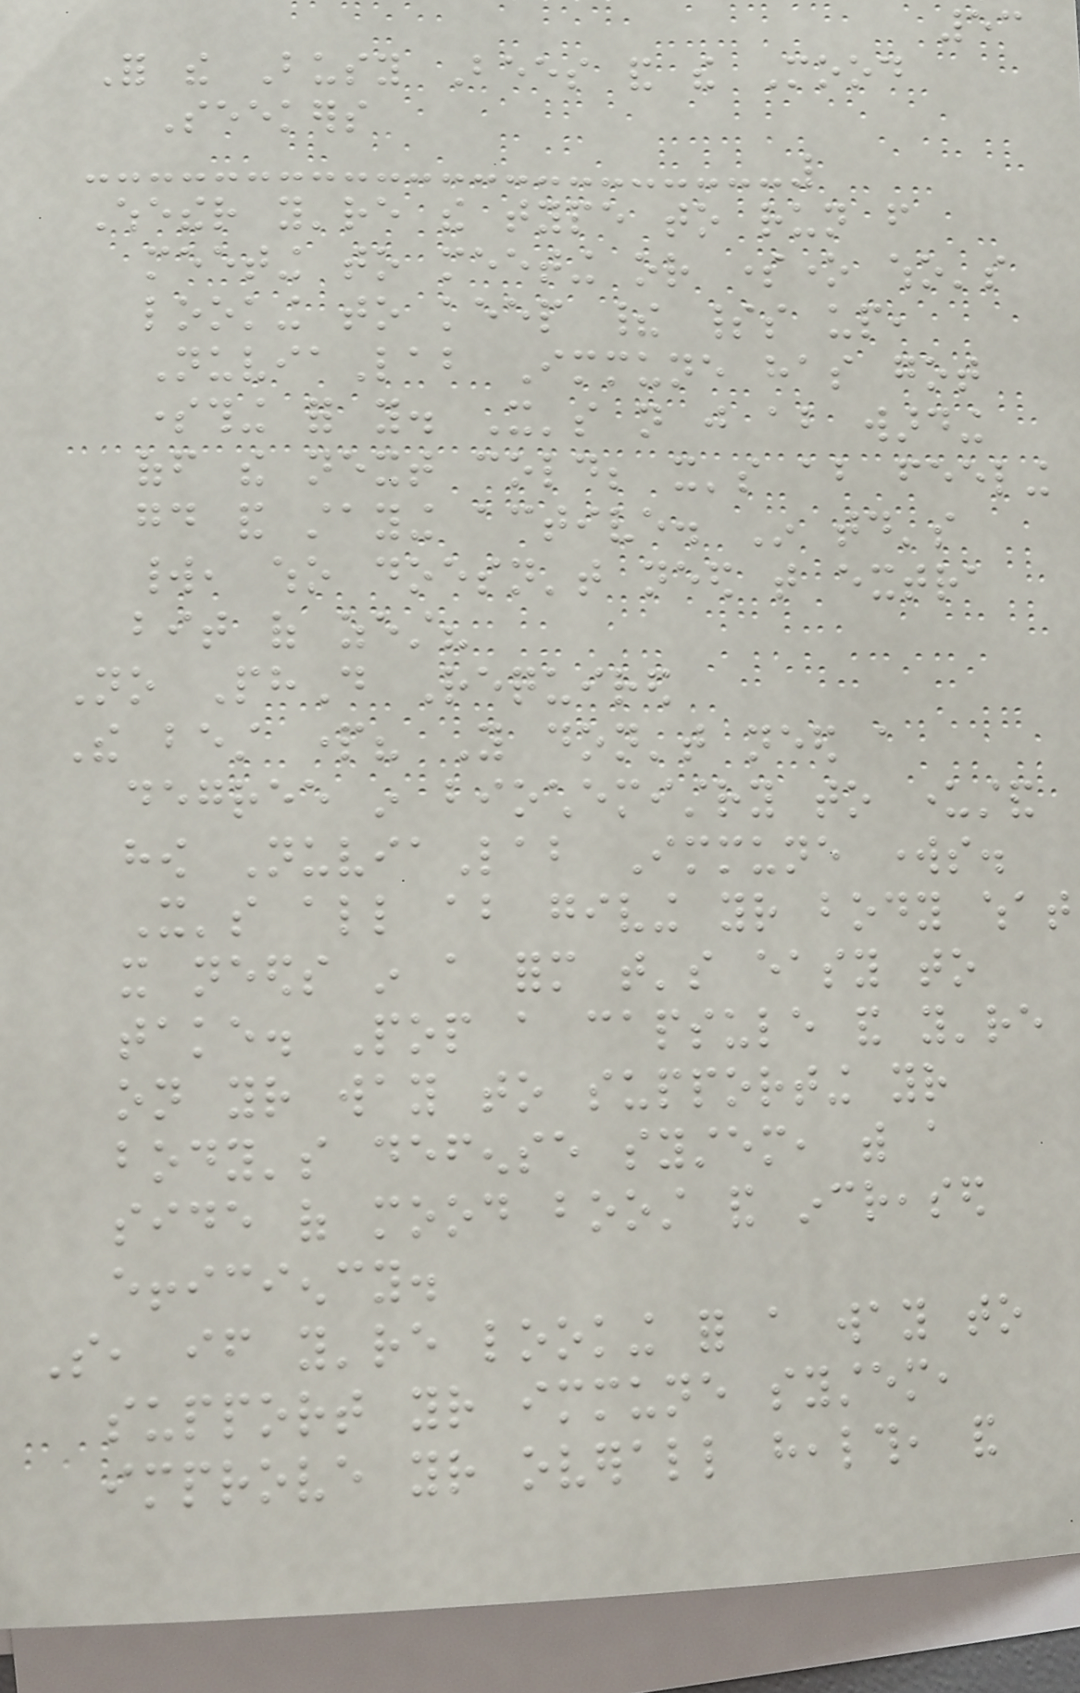53
For the Busy Bees and the Mood
Seekers
Whether you're the type to run from
meeting to meeting or someone who's
looking to keep their spirits up,
NuviaLab Immune has got
something for you. It's not just about warding
off the next cold; it's about feeling
good and staying active. In today's
world, who doesn't need that extra
bit of zest?
No PhD Required
The best part? You don't need a
degree in biochemistry to understand
how NuviaLab Immune works.
It's all about giving your body what
it needs in a form that's easy to
take. Pop a capsule and you're
on your way to supporting your
body's defense system, with a
side of mood boost and increased
efficiency.
So, if you're looking for a way to
support your immune system,
improve your overall health, and
